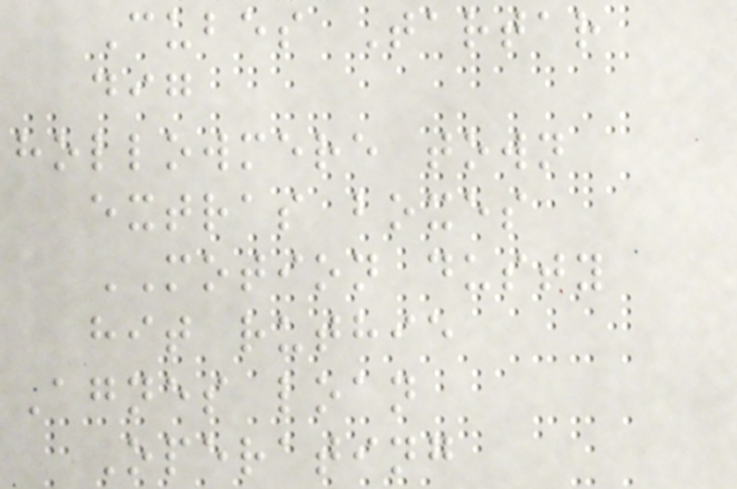Cubes Tartar
dig
hollowmere town
extras boxes
MOTION dusty
hit ruthie
Agnes loan
Operating
